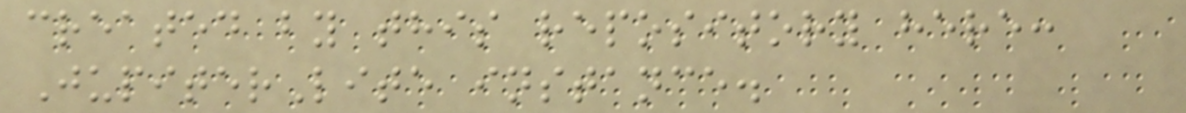created by this repository here:
JupiterLite instance.
